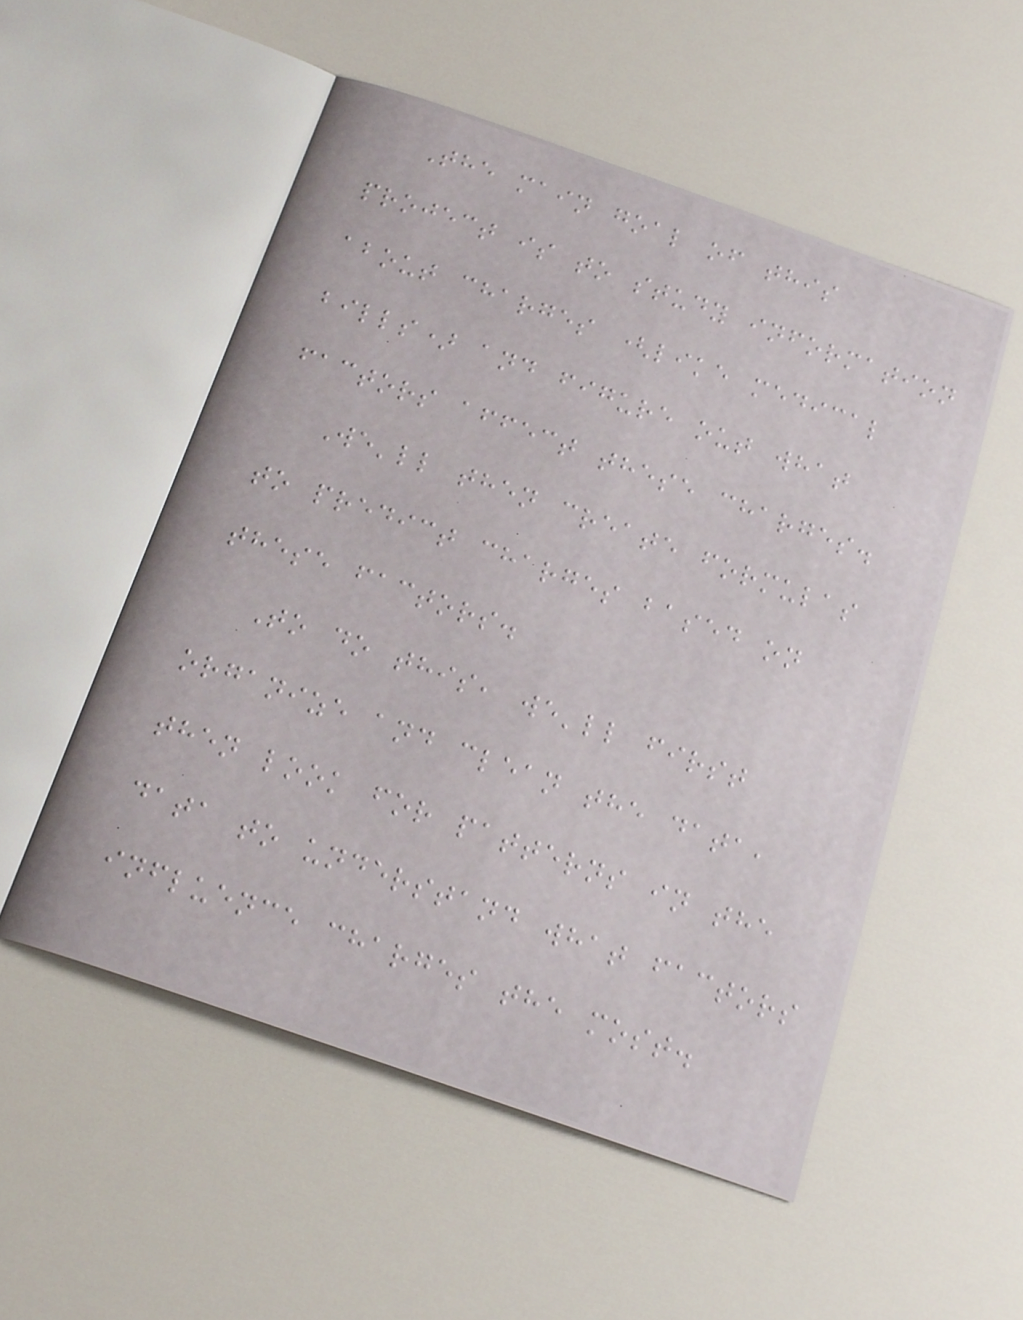The main goal of this
project is to study information
about charges (like medical
bills) and figure out what
factors affect these charges.
We'll then create formulas
to predict charges based on
these factors.
To do this, we'll first
organize and clean the data,
then look for patterns in the
data to understand what factors
influence charges the most.
